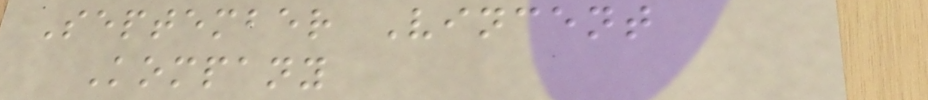September Vincent
Kompany
